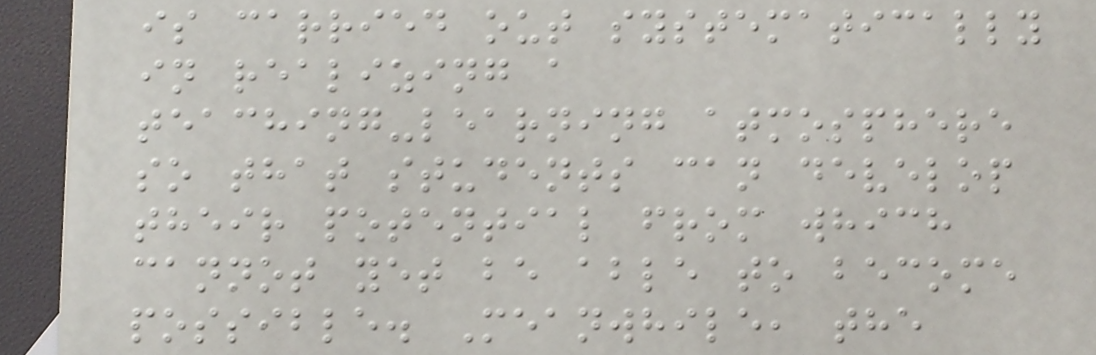is carried out systematically
in realizing a
teaching-learning atmosphere
so that students can develop
their potential from which
cannot yet be able to become
possible. Meanwhile, the
